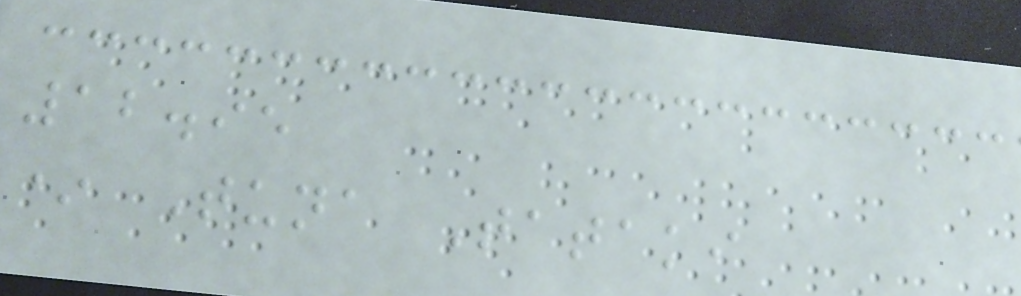12.95
* Tuna Tataki
